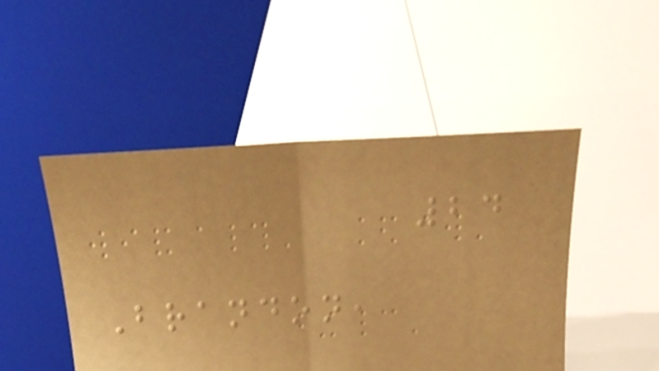24
Brandon,
